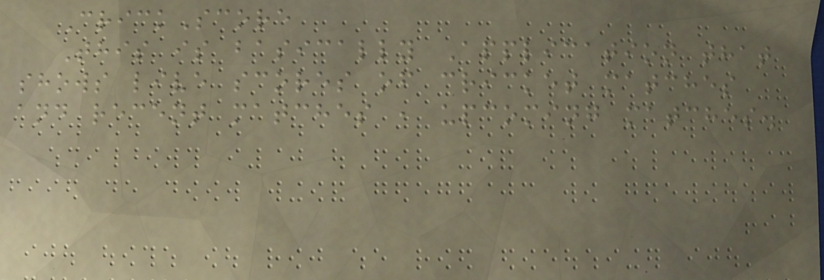CrickScore
This is basically Application that
shows live scores of cricket matches
and recent matches , upcoming matches.
